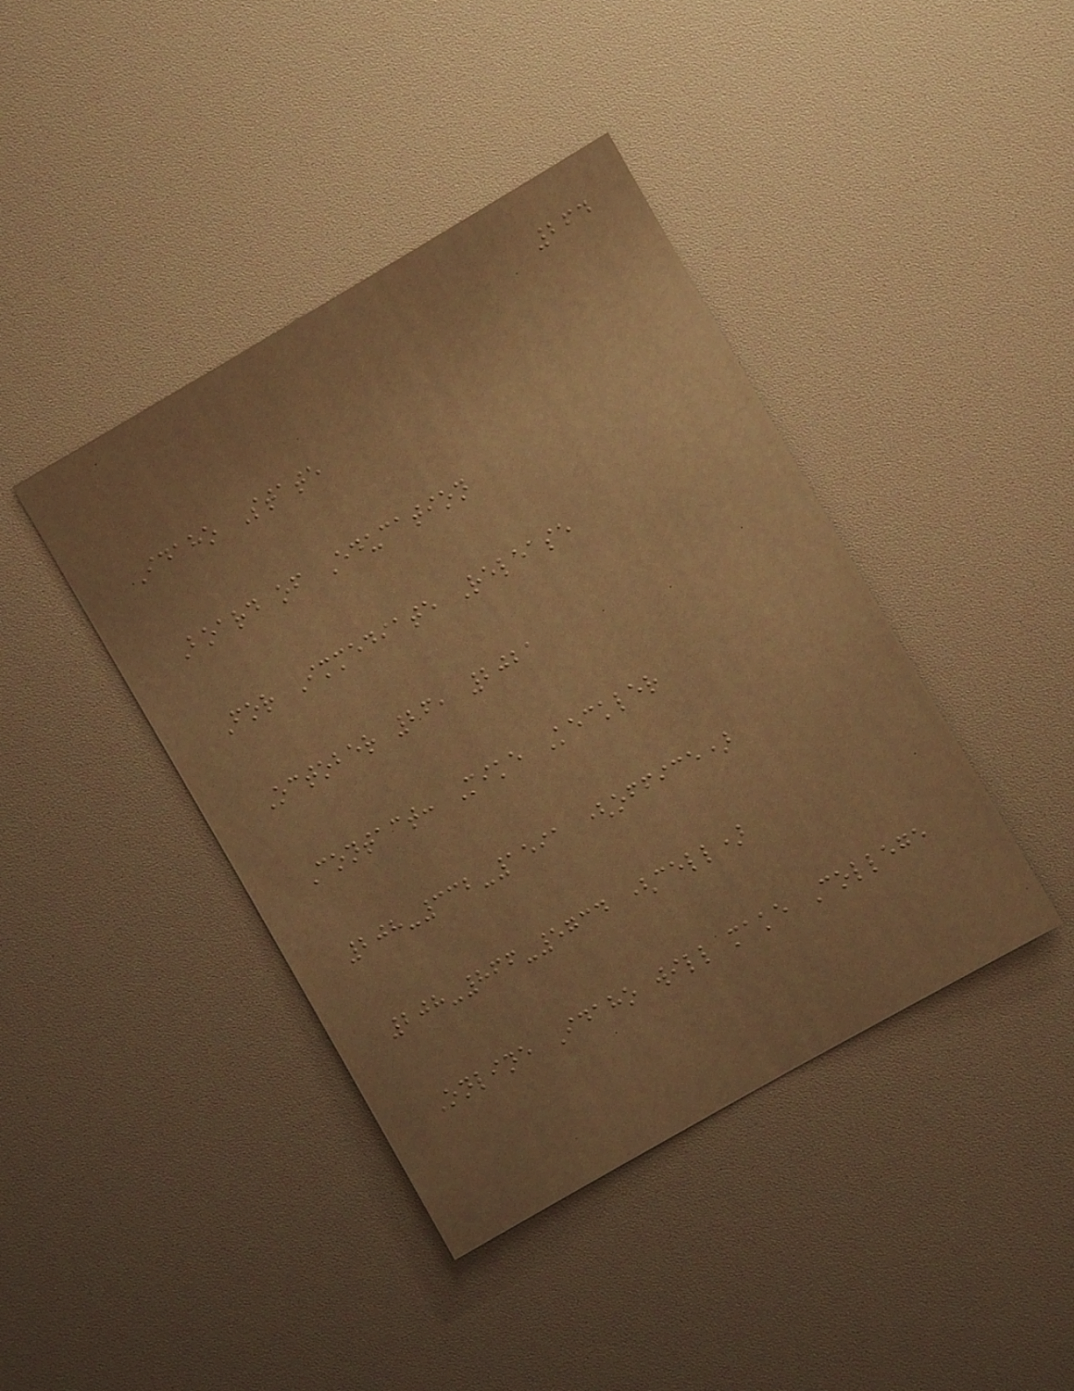264
Idaho State
Board of Education
For Immediate Release
October 26, 2021
Contact: Mike Keckler
208-332-1591 (office)
208-866-5734 (cell)
Online Idaho will make College
